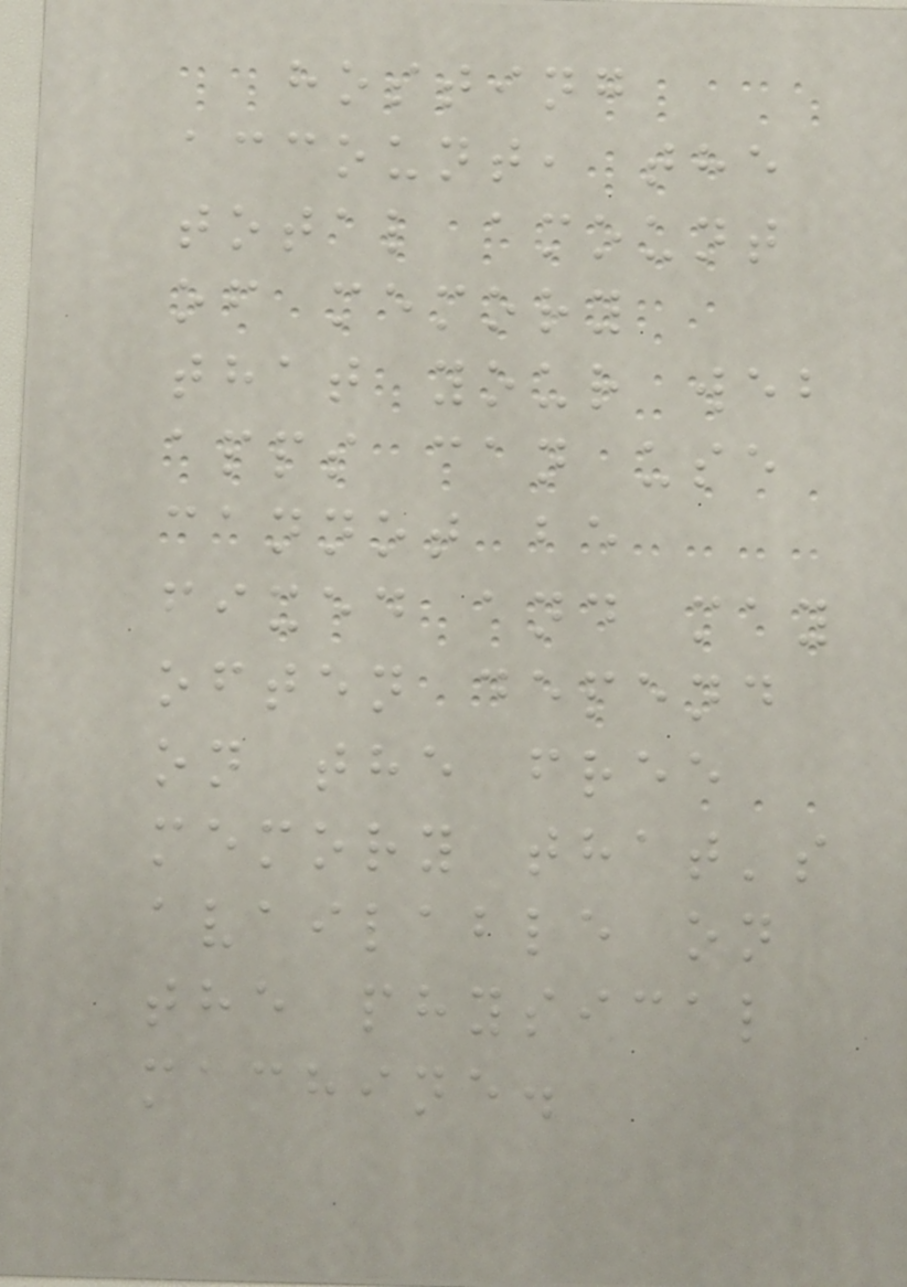hosting
account, the
total amount
of memory
that your web
apps can use
cannot be
fixed and may
often depend
on the free
memory that's
available on
the physical
machine.
